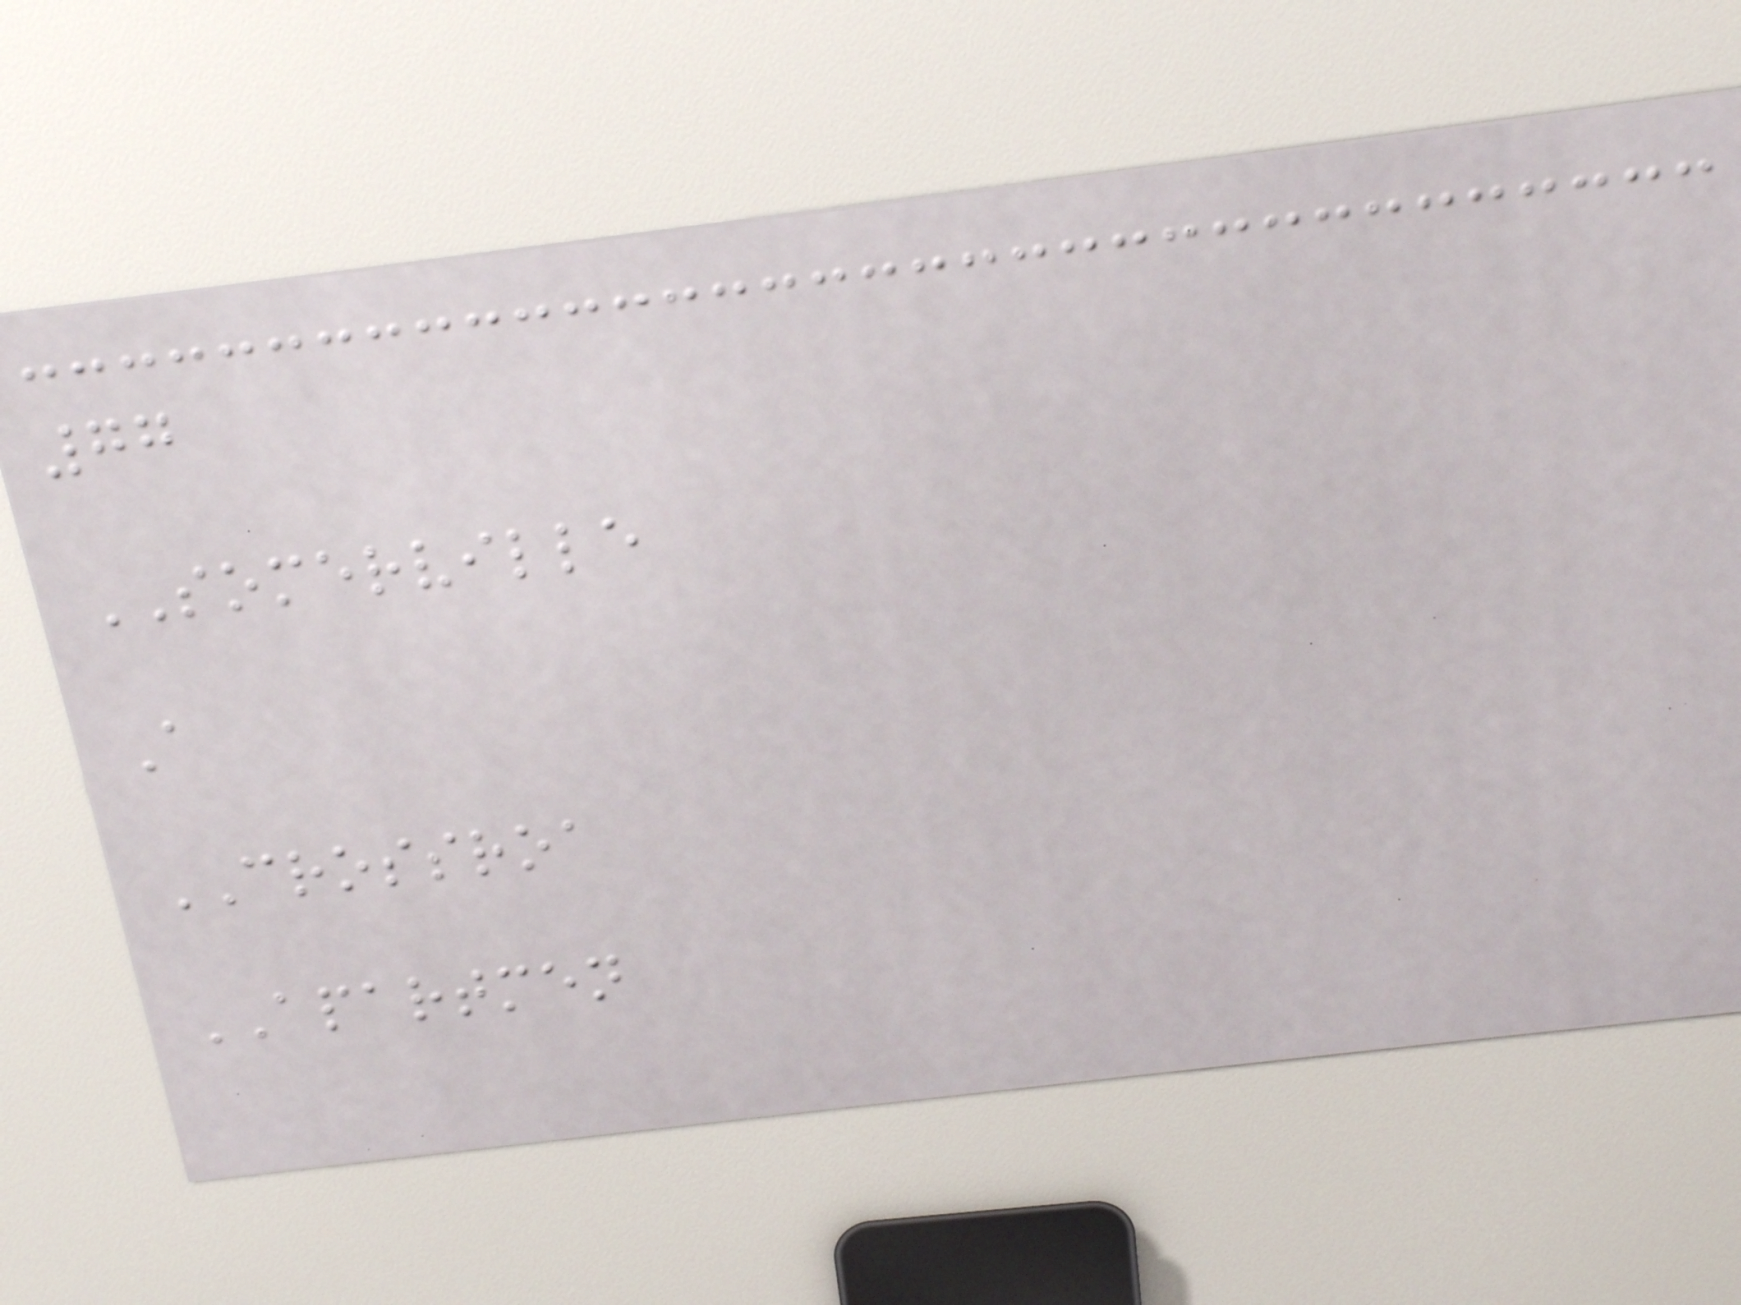77
SOMERVILLE
A
CROSSROA
APARTMEN
